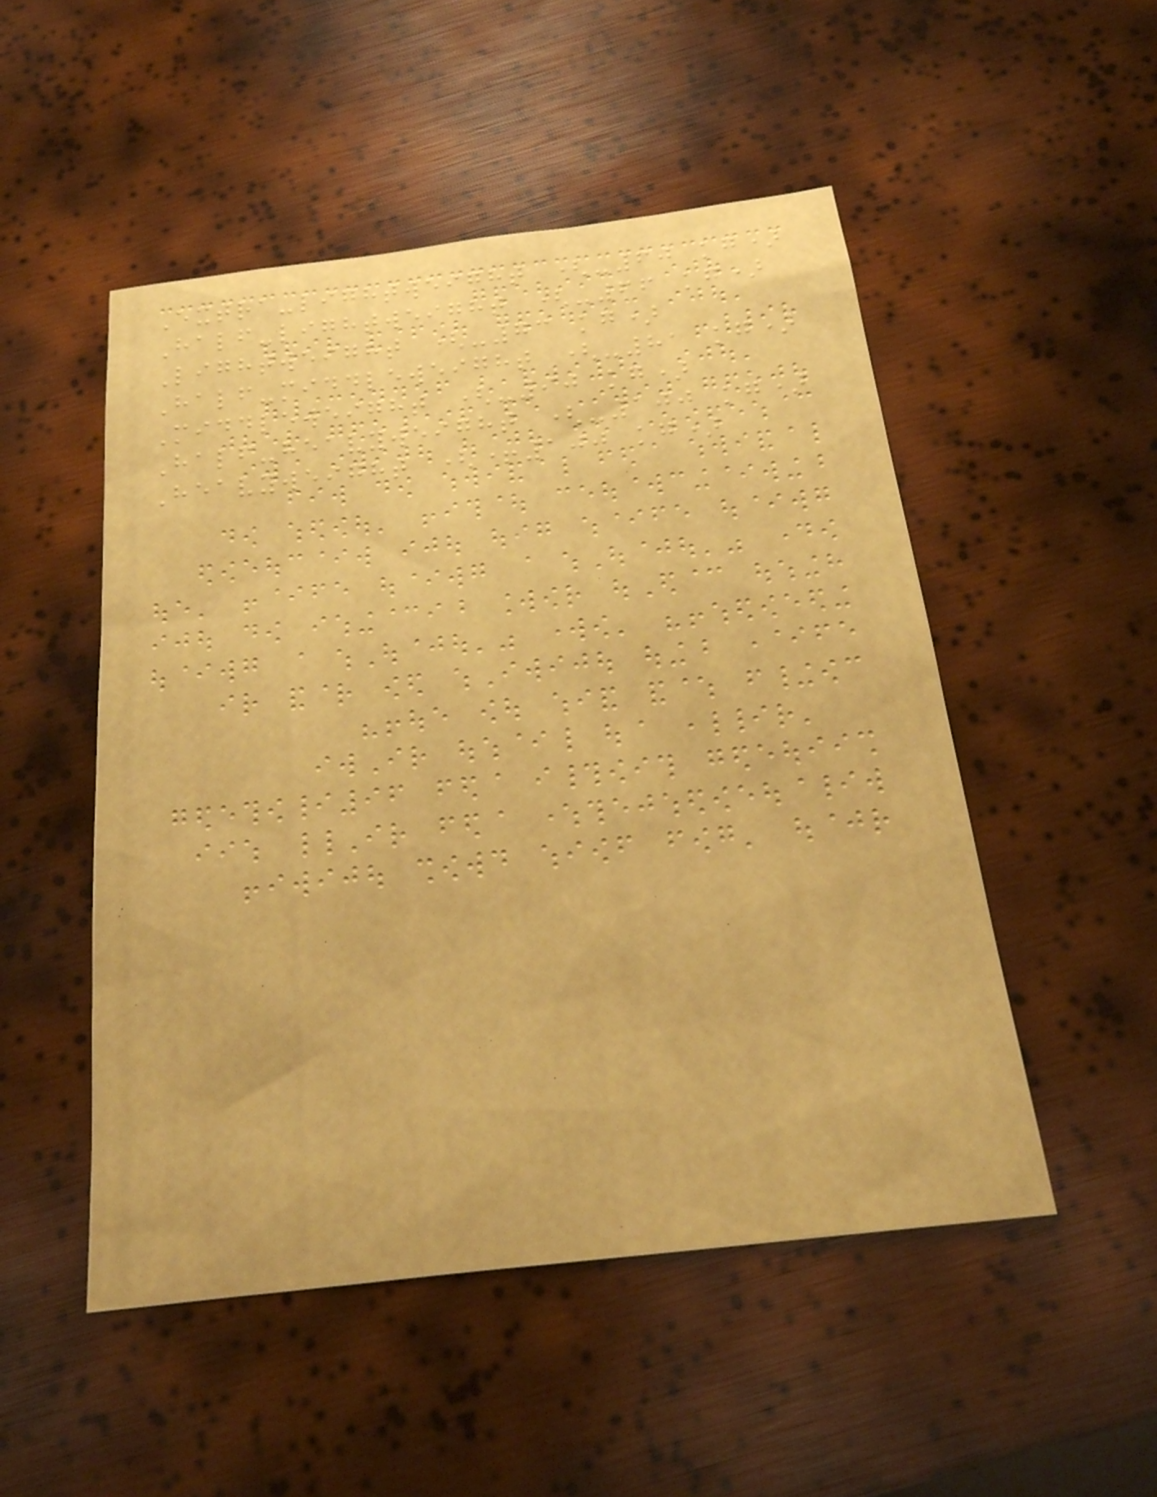Extra-lightweight (-60 kg)
Half-lightweight (-66 kg)
Lightweight (-73 kg)
Half-middleweight (-81 kg)
Middleweight (-90 kg)
Half-heavyweight (-100 kg)
Heavyweight (+100 kg)
